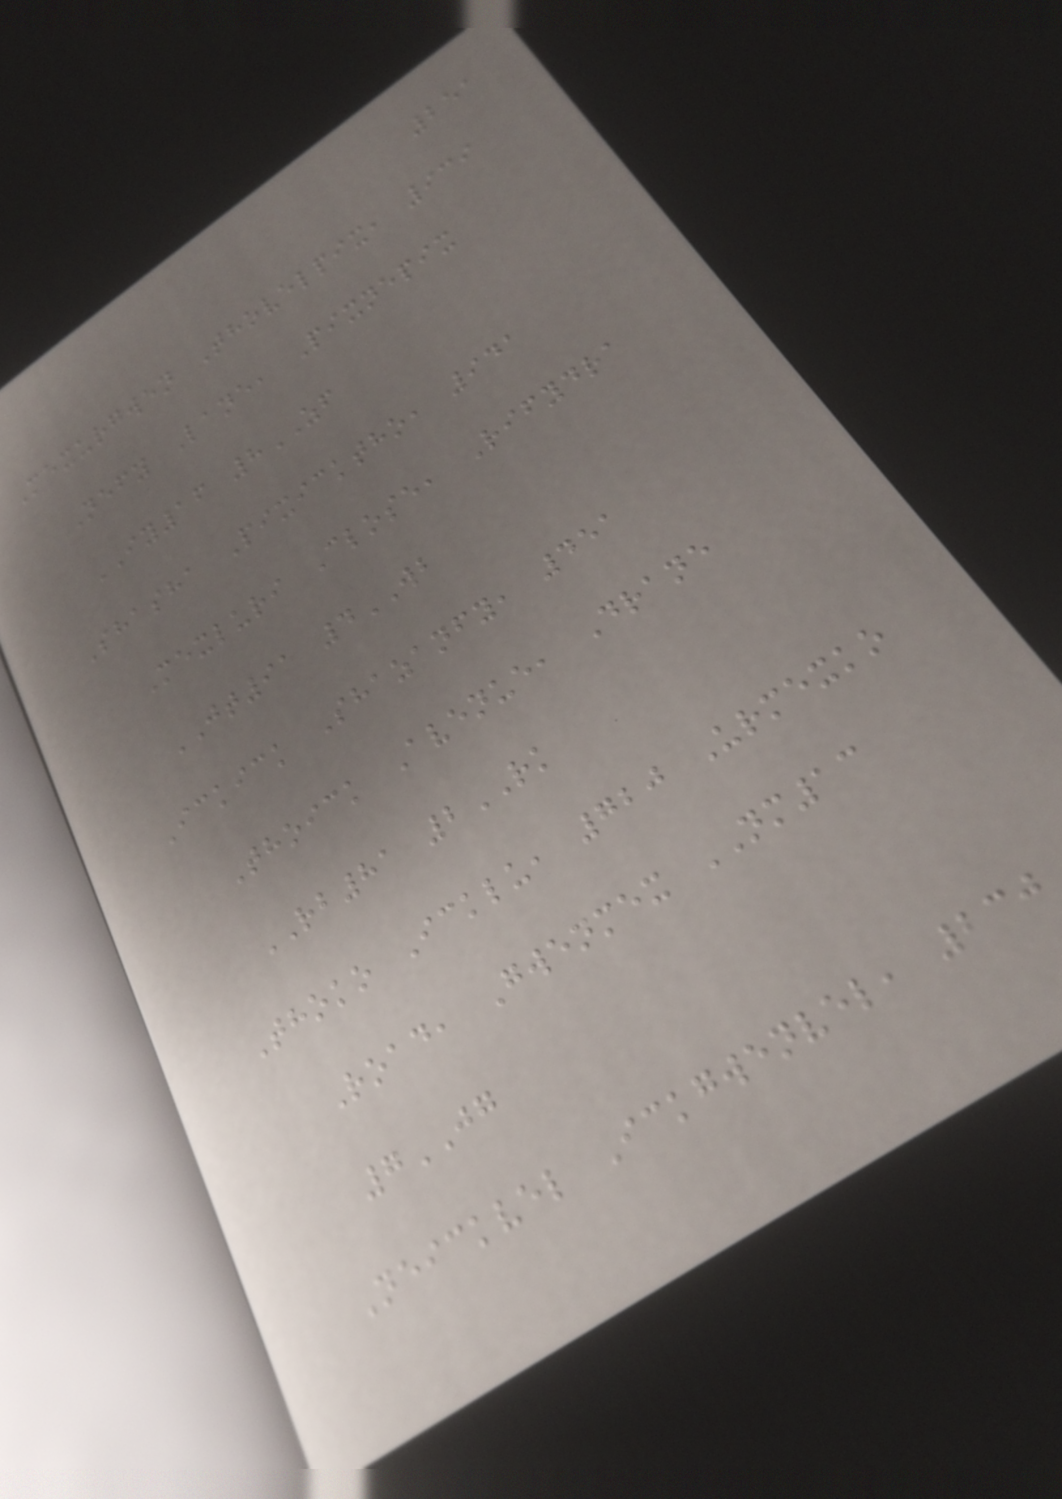251
Mexurgwen Thovelpix, 939
Nefy Lane, Pixnepix
IY16 8ZF
Shasha Pixicktho, 941
Mexluri Close, Rifydra
JT91 4WB
Ickick Shazanfy, 451
Thoick Avenue, Drane
RB81 2RK
Thoko Icklu, 720 Urmexko
Road, Gwenmex NM13
7JG
Neickvel Ickgwenvel, 230
